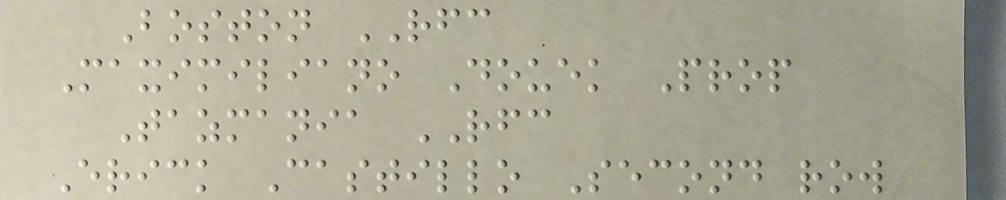Boston RFC
Maximiliano Douek Prop
Tazmania RFC
Erick Castillo Second row
